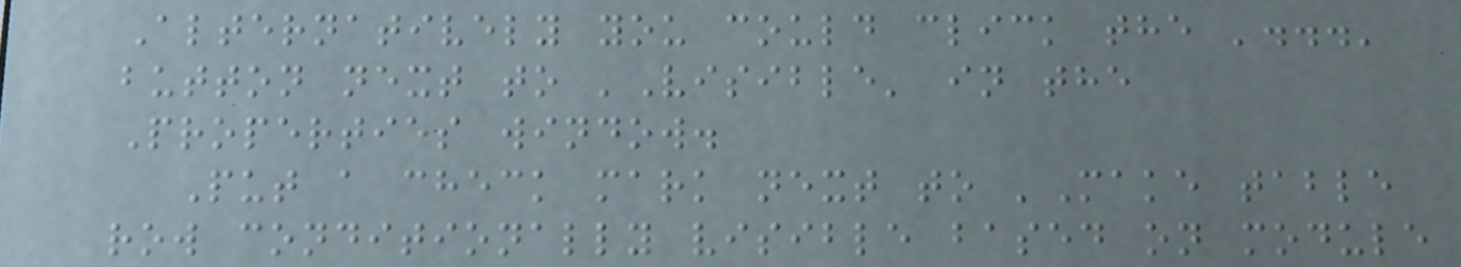Alternatively you could click the '...'
button next to 'Visible' in the
Properties window.
Put a check mark next to 'Make table
row conditionally visible based on module
